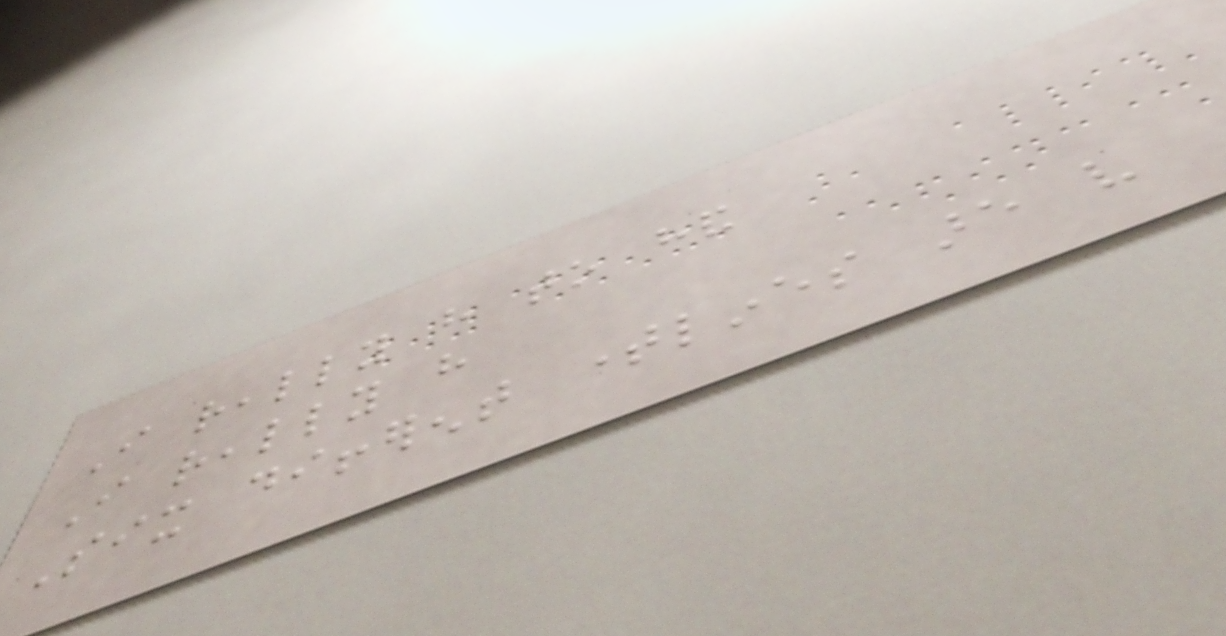I really have to hand
I really have
Six different timelines are very
